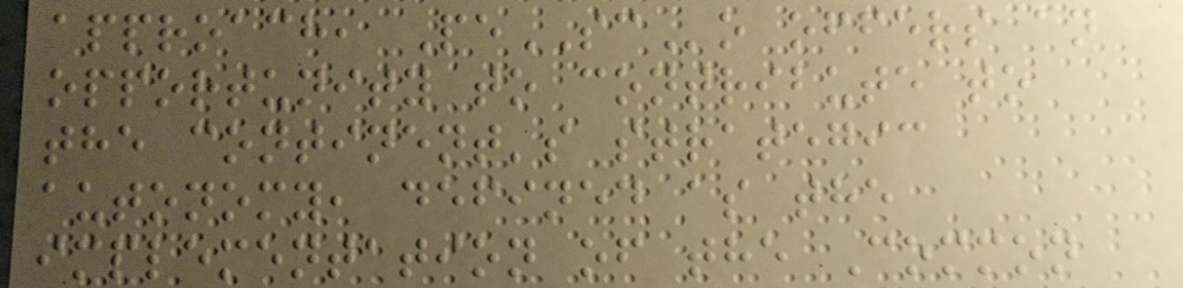approach, PeSCo offers an
opportunity to contribute to
the continent's strategic
autonomy, defined as the
implementation of the Common
